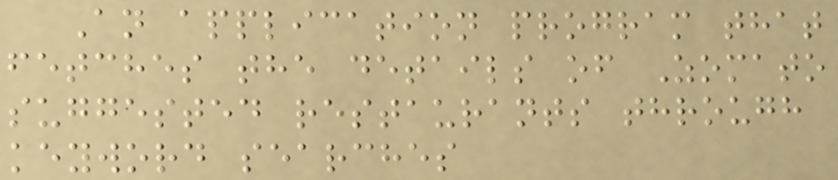An application program that
fetches the details of Zomato
suggested restaurants through
keyword searches
